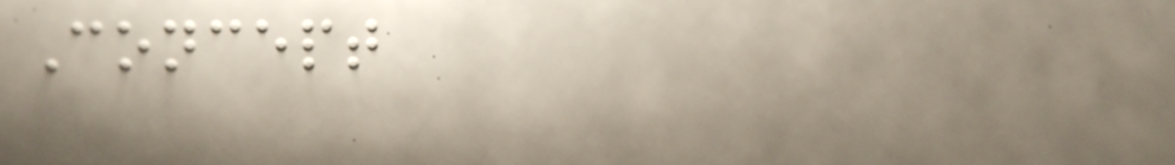Concept
